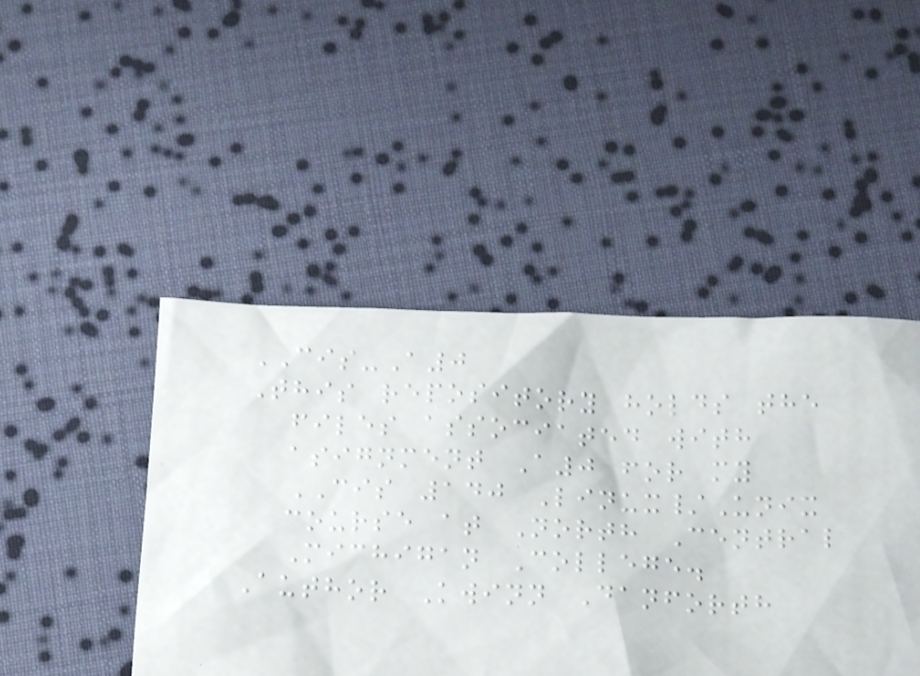CIS-A0
This repository holds the
files associated with
asignment A0 for my
CIS 140 Linux/Unix
course at North Central
Michigan College.
Author Kwinn Danforth
